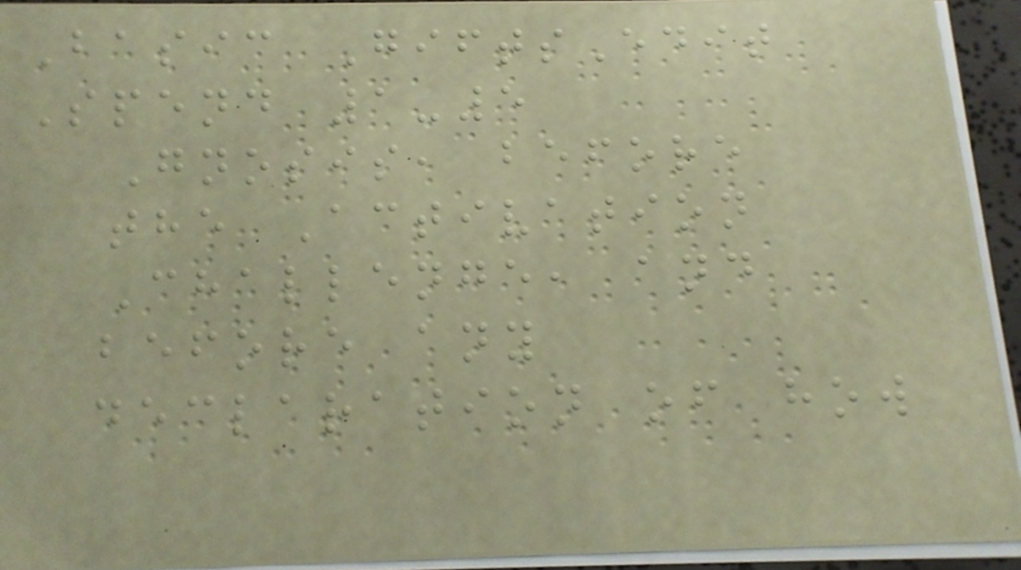Basic GiftsEdit
Spend 1-5
Gnosis, before
the Activation
Challenge, and
before any
declaration of how
